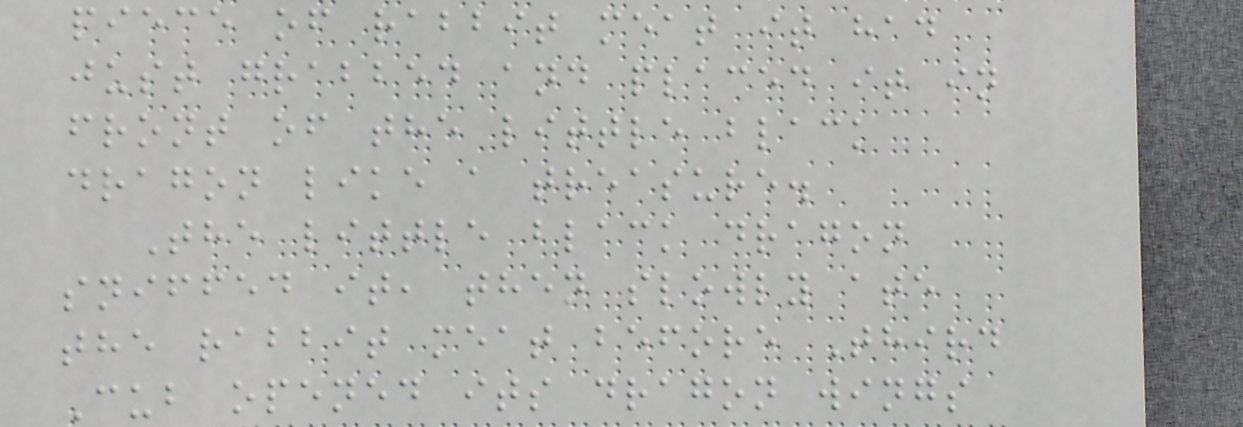piece of rabbit meat it had
just grabbed and placed it in
front of the little black
dragon like a treasure.
The little black dragon
sniffed it, then slowly ate
the rabbit meat before Third
Cub opened its dragon wings
